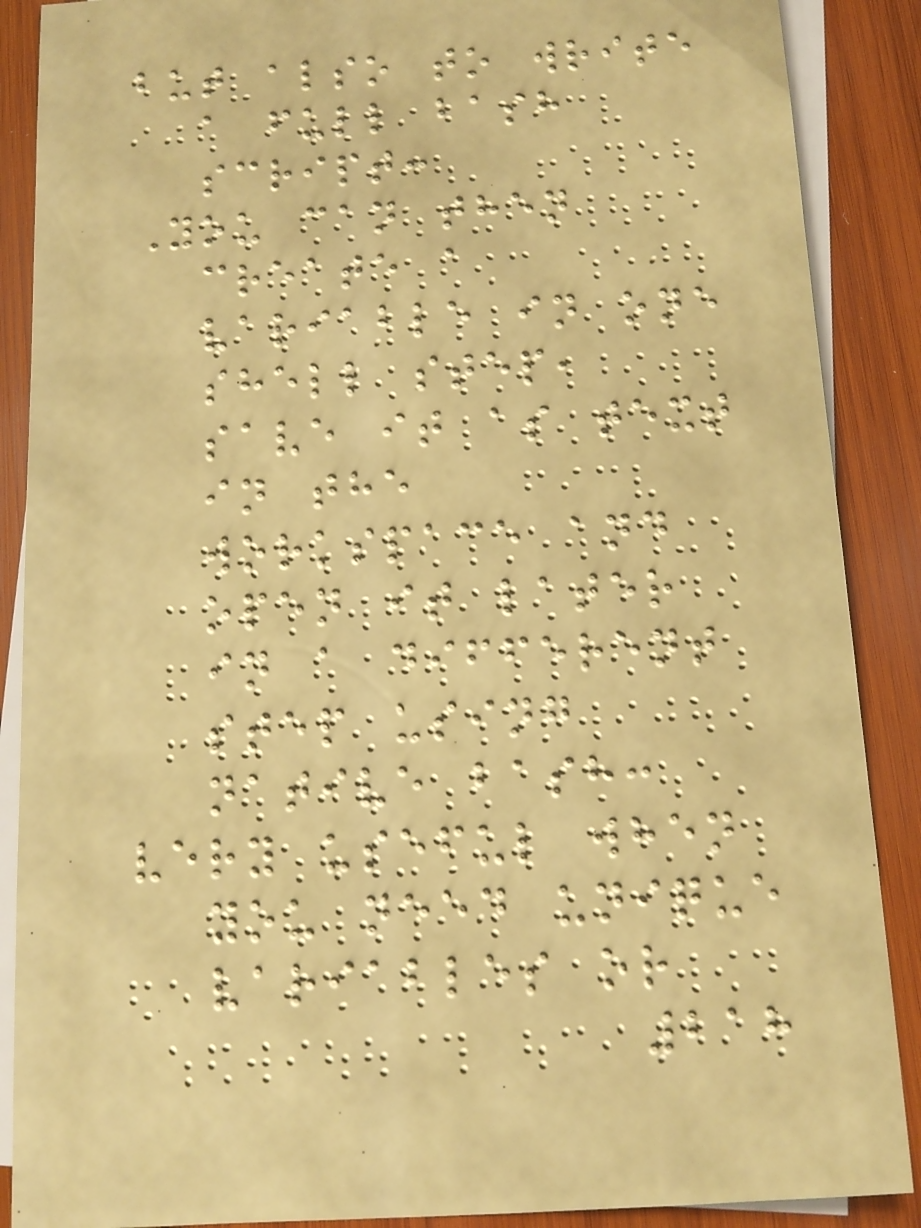but also to write
a full bash
script:
You can then
create a
variable in one
shell step,
save it as text
in the
workspace and
open it later
in a different
step using
native bash:
very useful when
you need unique
variables or
218
